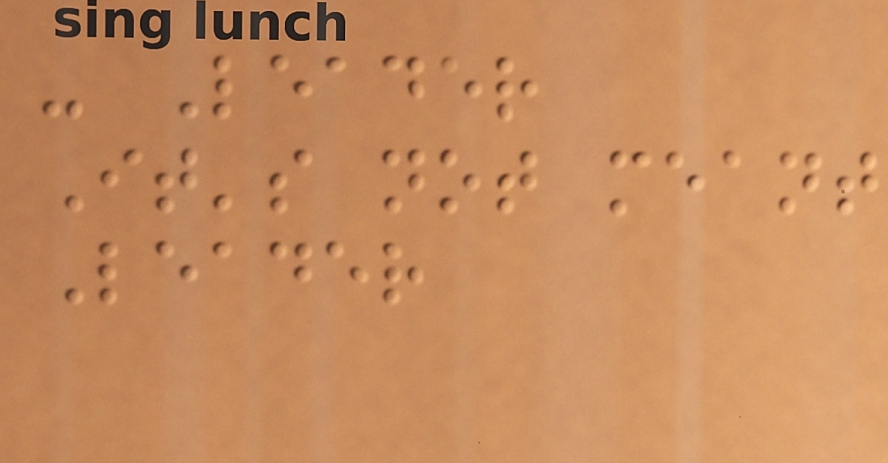- Leader
It's not meant
Leader
